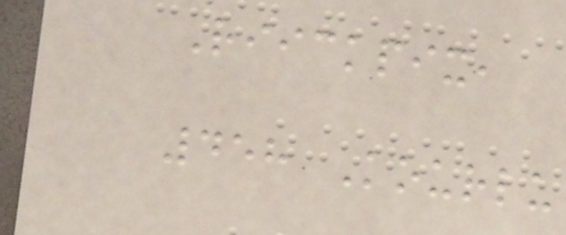Riickpix,
458 Kourlu
